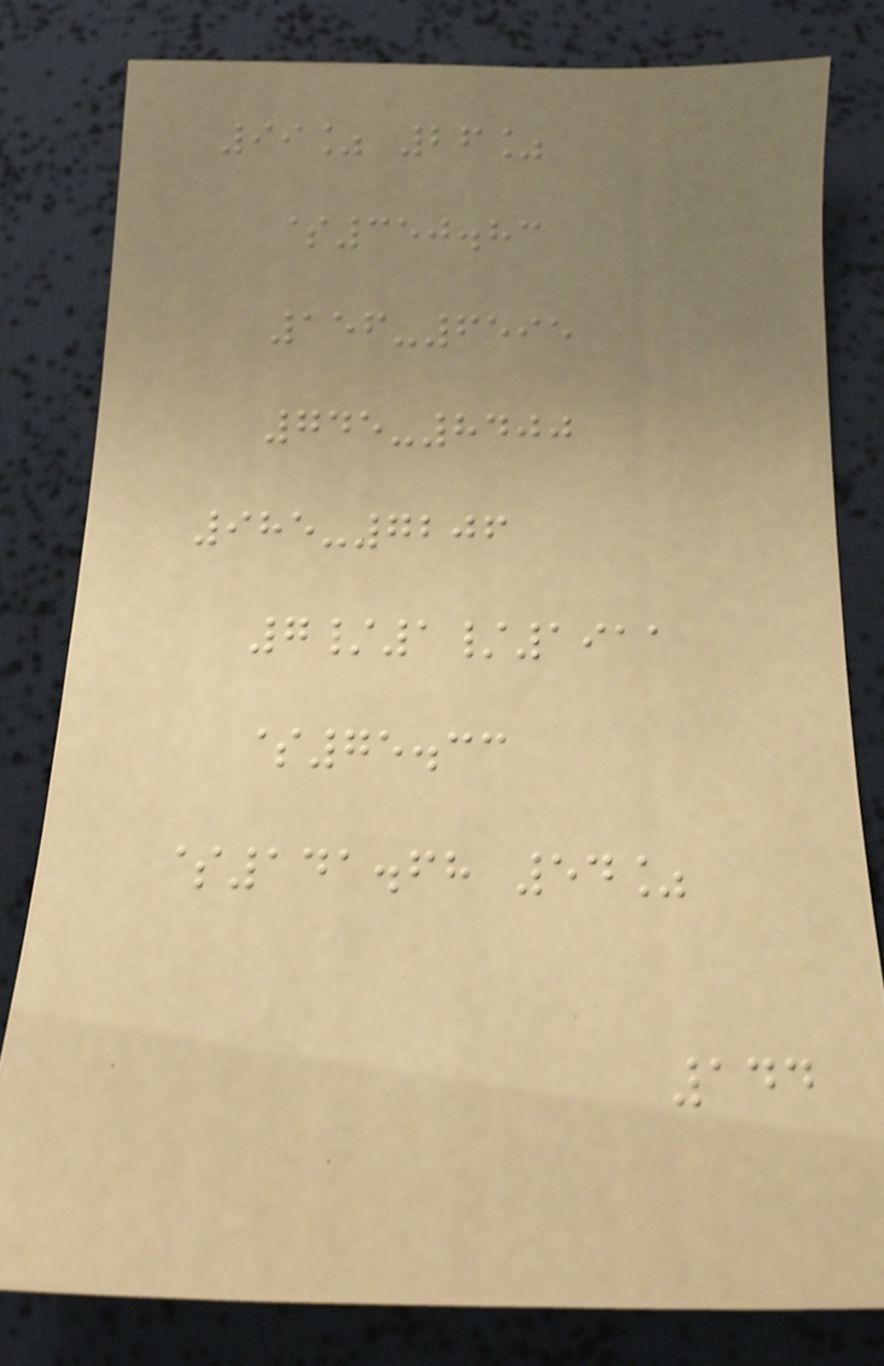99% 26%
$350.83
156-6595
745-8400
985-7206
7/1/1911
$75.33
$141.68 54%
144
